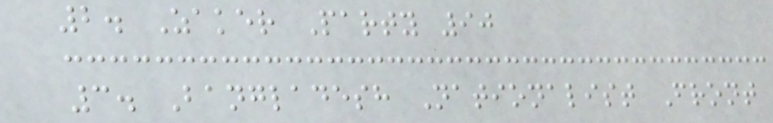2. Zaker Party 90
3. Bangladesh Nationalist Front
